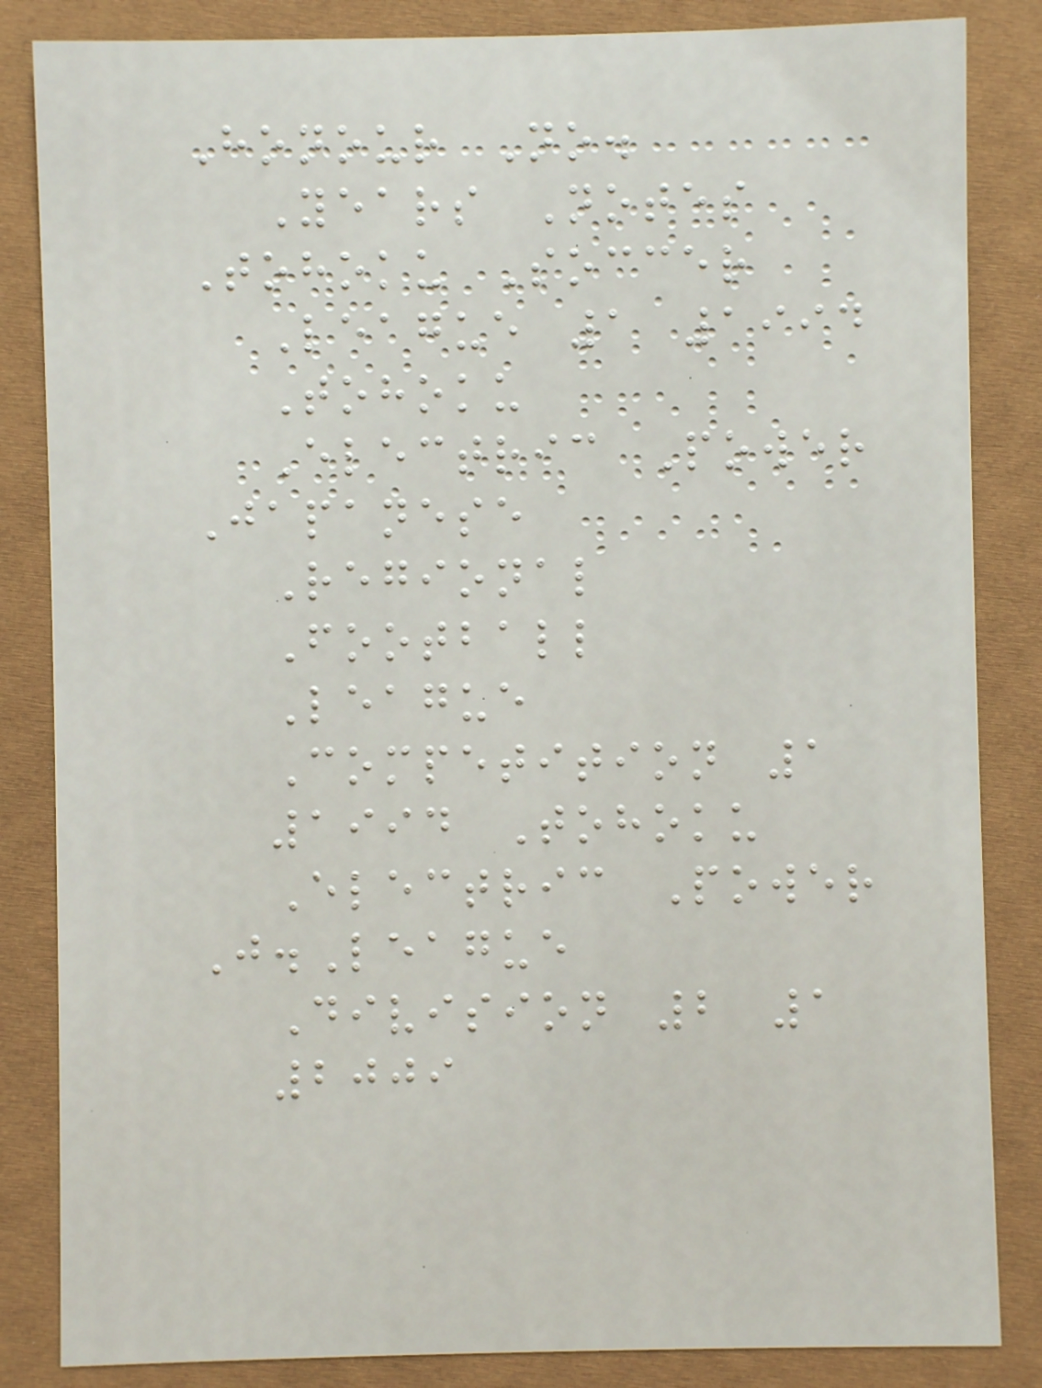Honour No.
Years Notes
Tohoku Soccer
League 1 1994
Tohoku
Electric Power
Japanese
Regional
Football
League
Competition 1
1994 Tohoku
Electric Power
J.League
Division 2 1
2009
